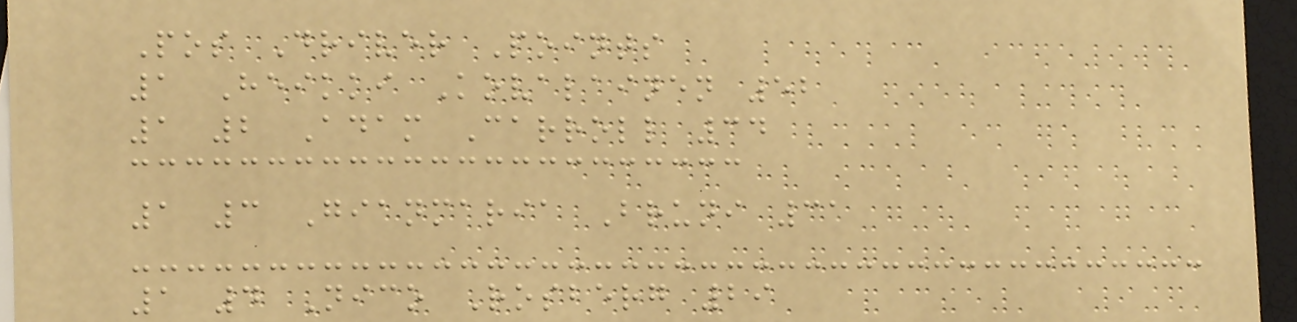Pos Driver Points
1 Heikki Kovalainen 52
1 2 Adam Carroll 34
1 3 Gianmaria Bruni 31
1 4 Nico Rosberg 29
